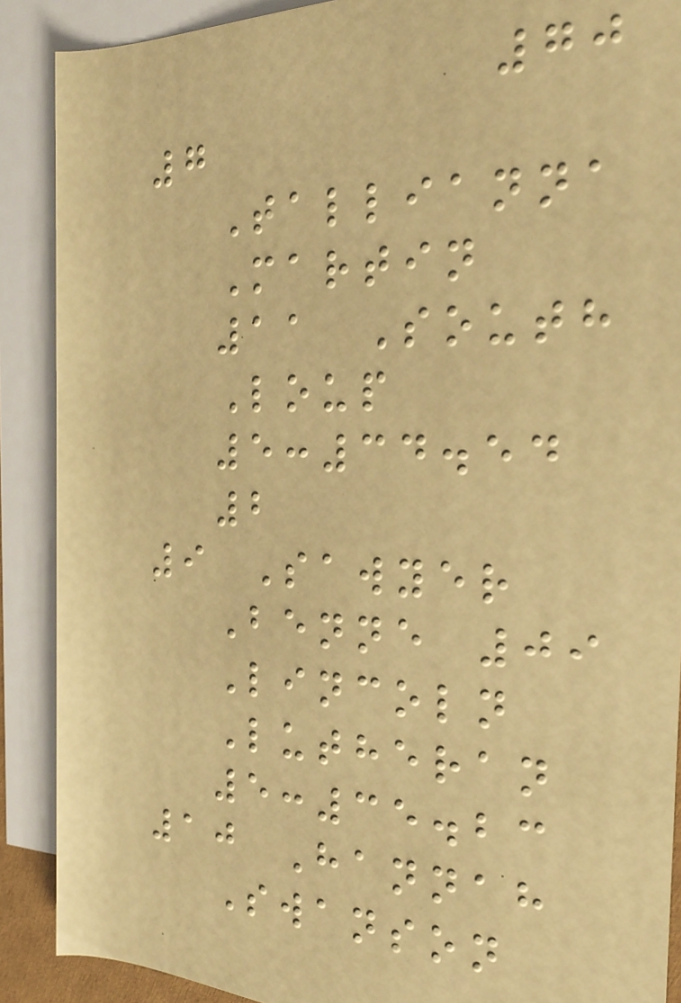70
7
Tallianna
Martin
11 South
Loup
5:34.54
2
9 Sawyer
Benne 09
Lincoln
Lutheran
5:35.23
10 Hannah
Swanson
